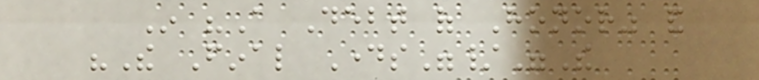In "A Debt of Honor" and
"The Final Days"/"The
